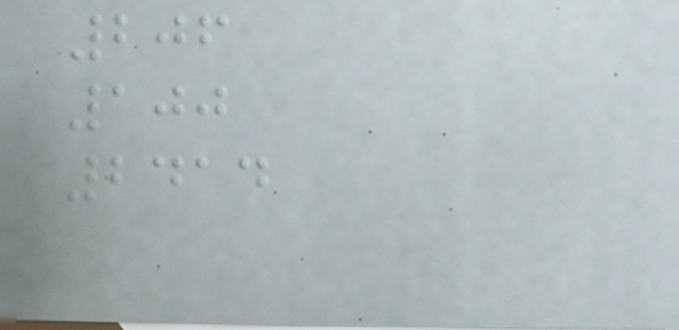206
100
2414
